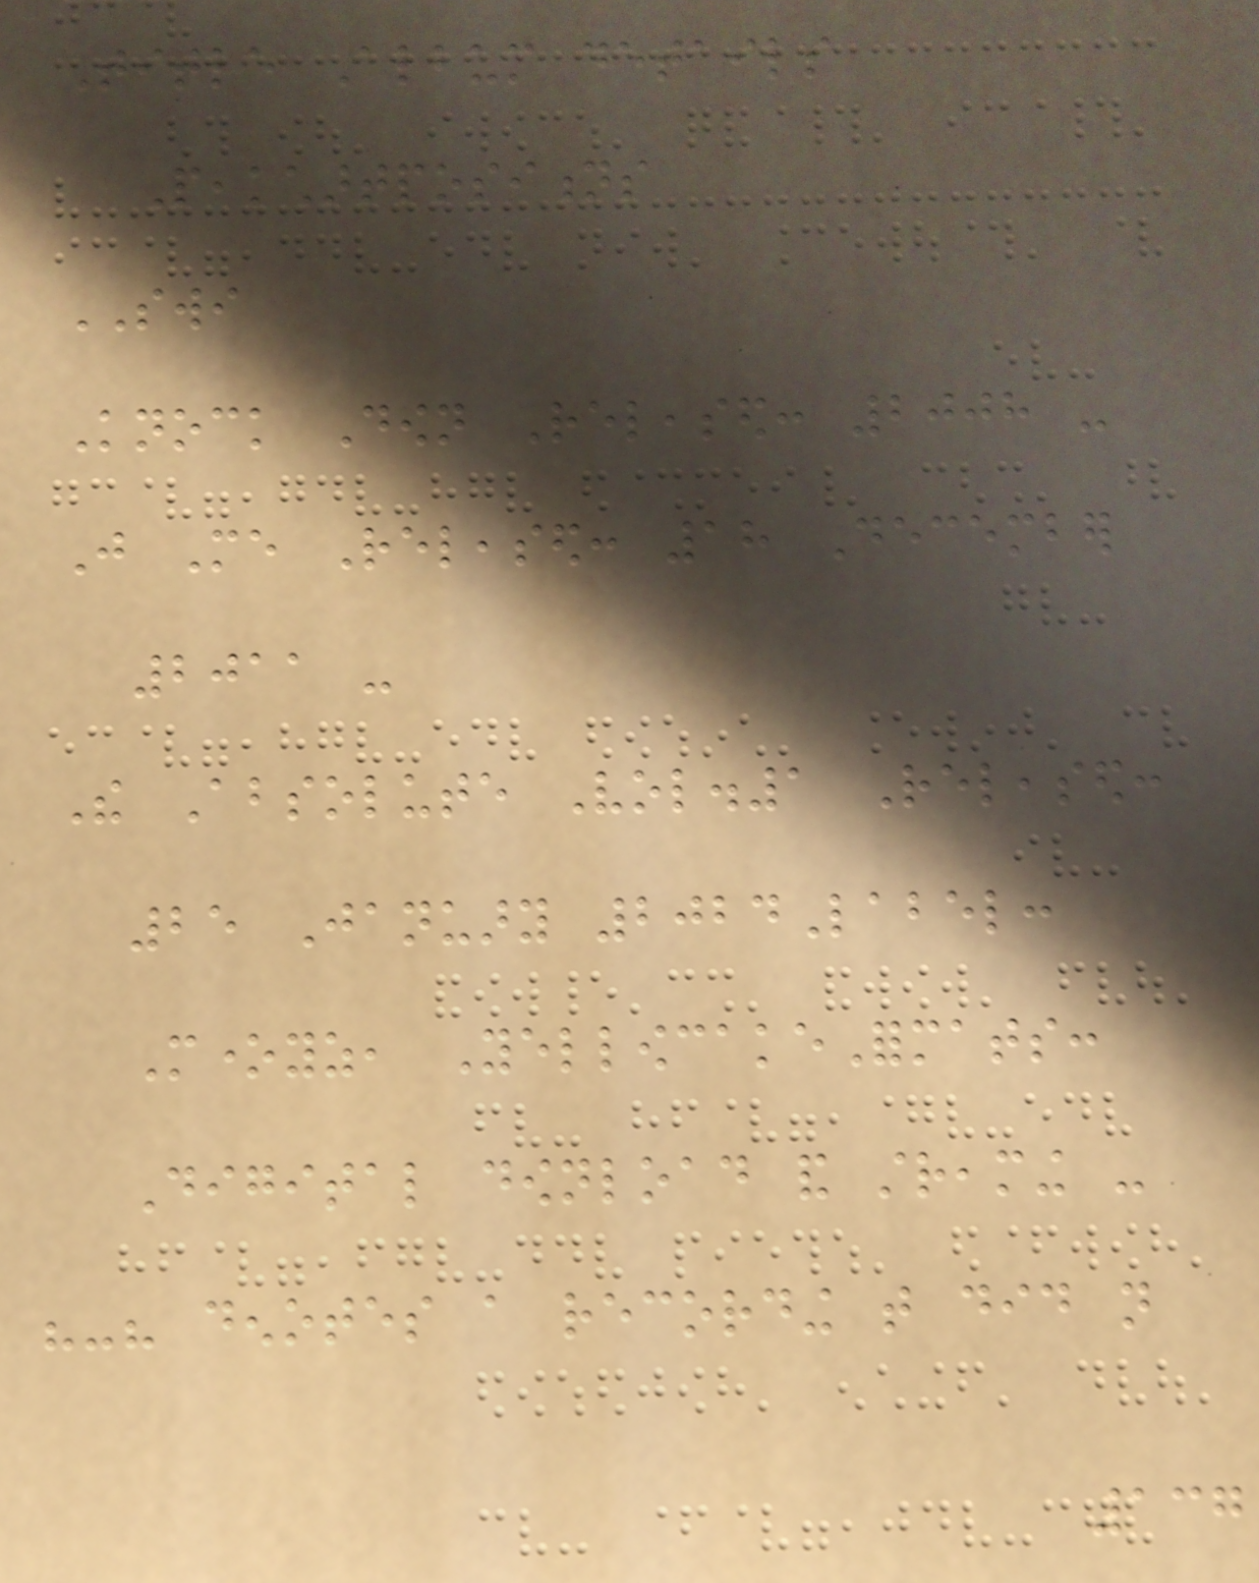Title Album details
Peakchartpositions
SWI
Knock Down Released: 2008 -
Just Me Released: 18 December
2011 -
The Absolute Vol.1 Released:
25 January 2024Label:
Moneyz, YellowcakeFormats:
Digital download and streaming -
"-" denotes a recording that did not
137
